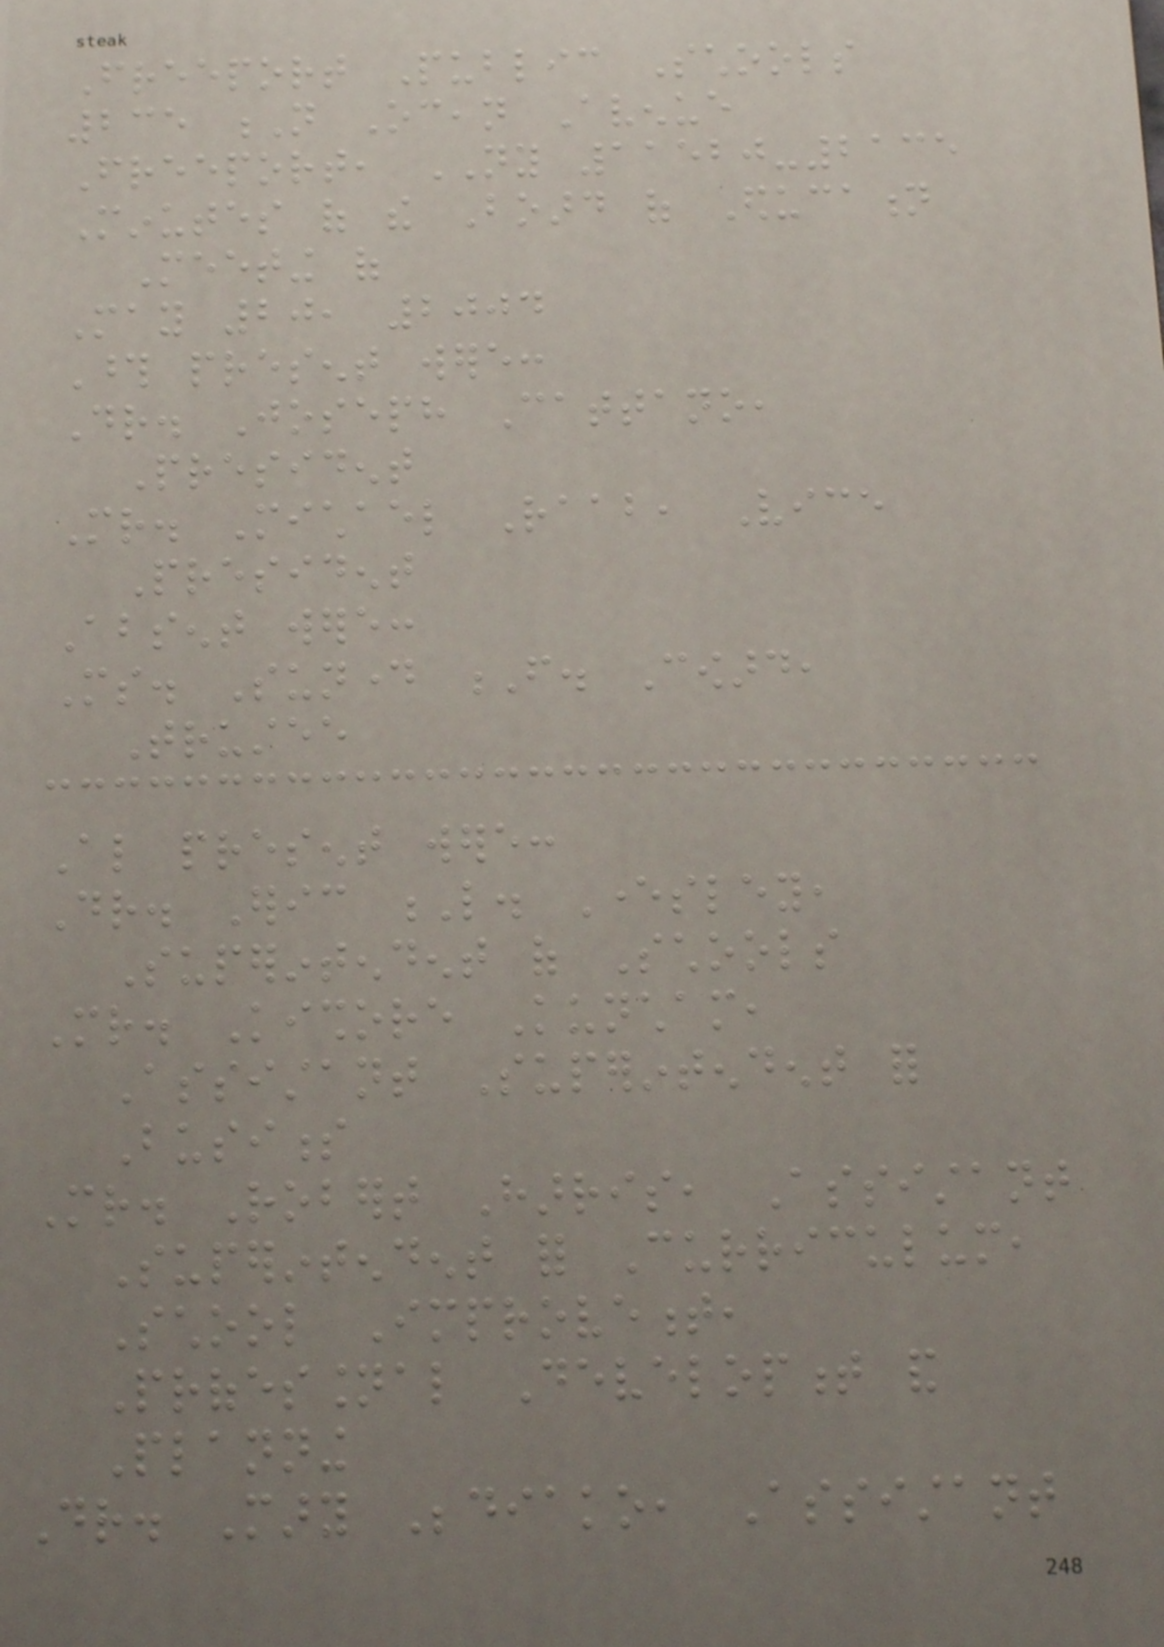Freeport Public Schools
235 N Ocean Avenue
Freeport, NY 11520-2135
Minutes of the Board of Education
Meeting of
May 20, 2004
Those present were:
Dr. Joseph Cattano,
President
Mr. Michael Raab, Vice
President
Absent were:
Ms. Sunday F. Coward,
Trustee
Also present were:
Dr. Eric L. Eversley,
Superintendent of Schools
Mr. Kishore Kuncham,
Assistant Superintendent for
Business
Mr. Robert Harris, Assistant
Superintendent for Curriculum,
School Improvement,
Professional Development and
Planning
Dr. Mary Bediako, Assistant
